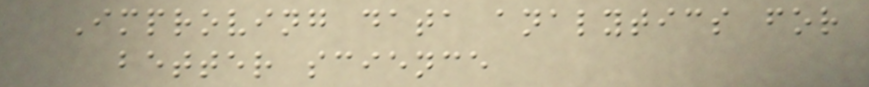Improving data analytics for
better science
